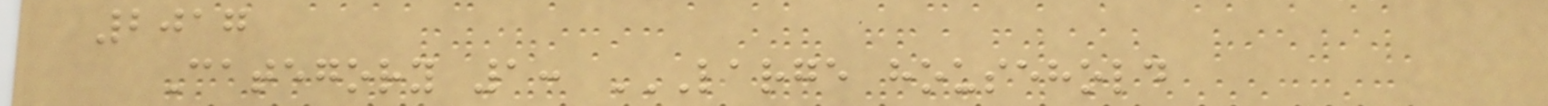2017
Category 1: LARGE HOUSEHOLD
